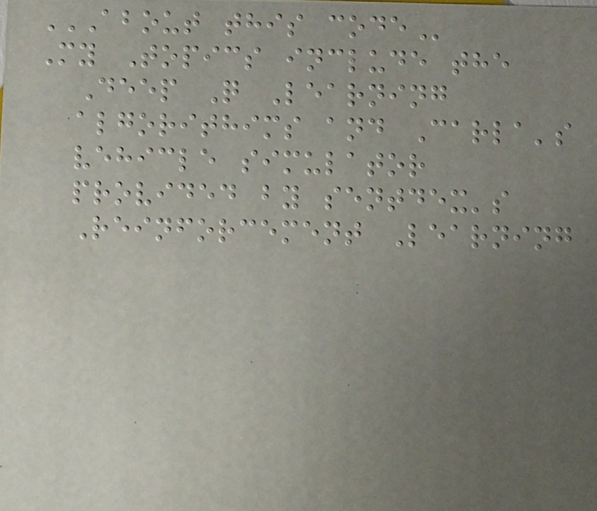ABOUT THIS CODE
My Topics include the
Deep Q Learning
algorithims and Carla's
vehicle simulator
provided by sentdex's
Reinforcement Learning
